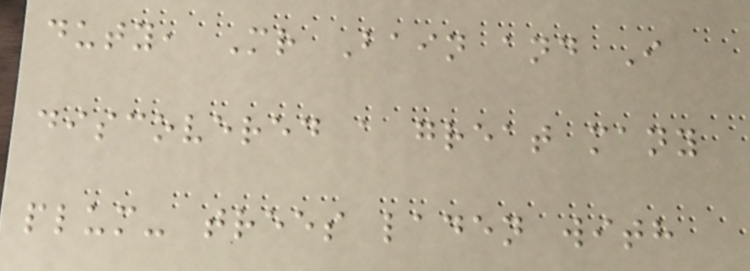duty, Mr Bain and I
discovered a great many
plum- trees laden with
